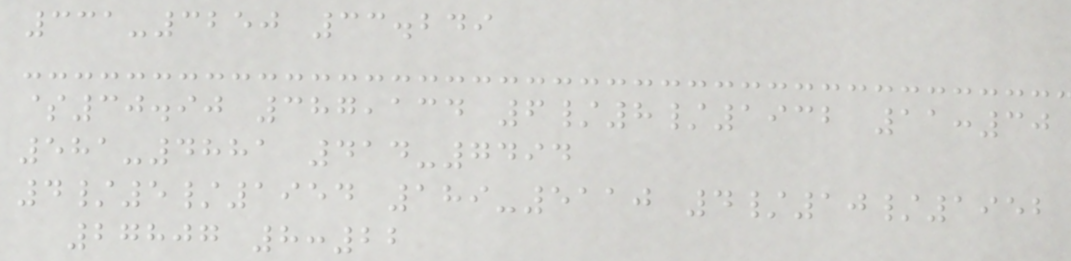331-3250 33.249
$30.90 387,134 6/8/1932 11:30
581-4881 414-7494
4/5/1954 189-5110 4/10/1952
27807 8:22
